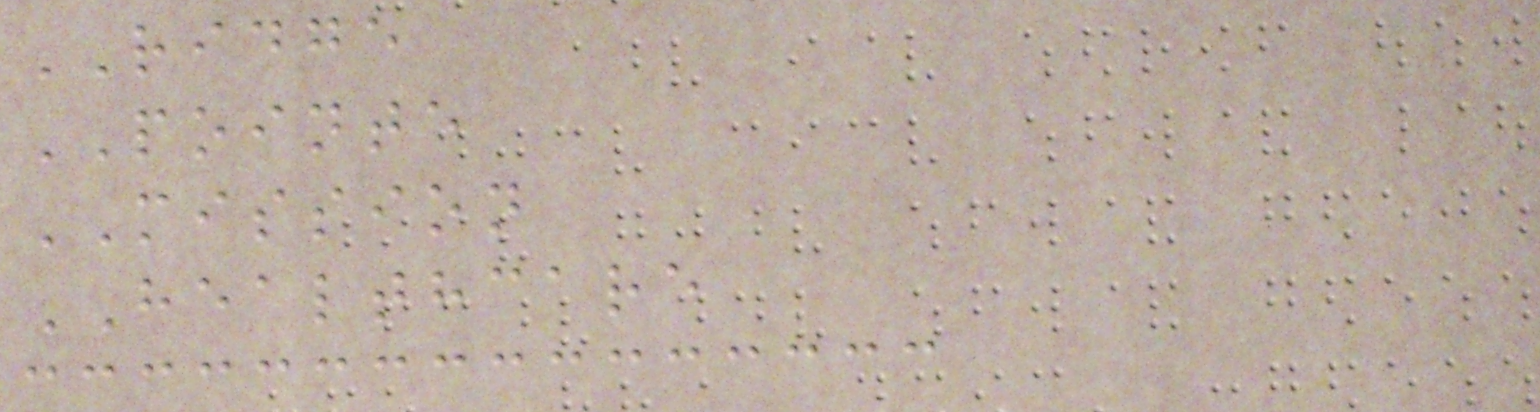RIDGE
POINTE
MISSION
HEALTHCARE
